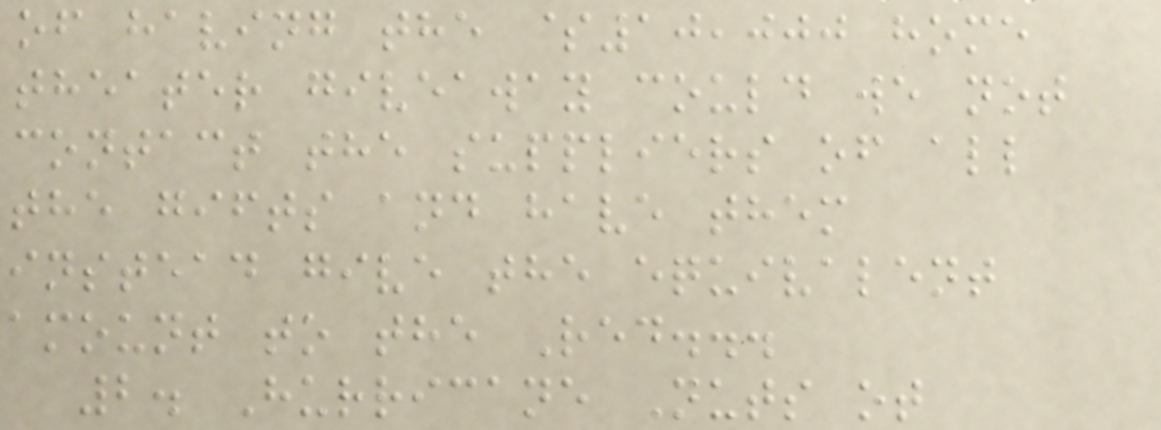of having the $10,000 home
theater giveaway could we not
contact the suppliers of all
the gifts and have them
instead give the equivalent
amount to the Red...
2. Hurricane Nuts ot
